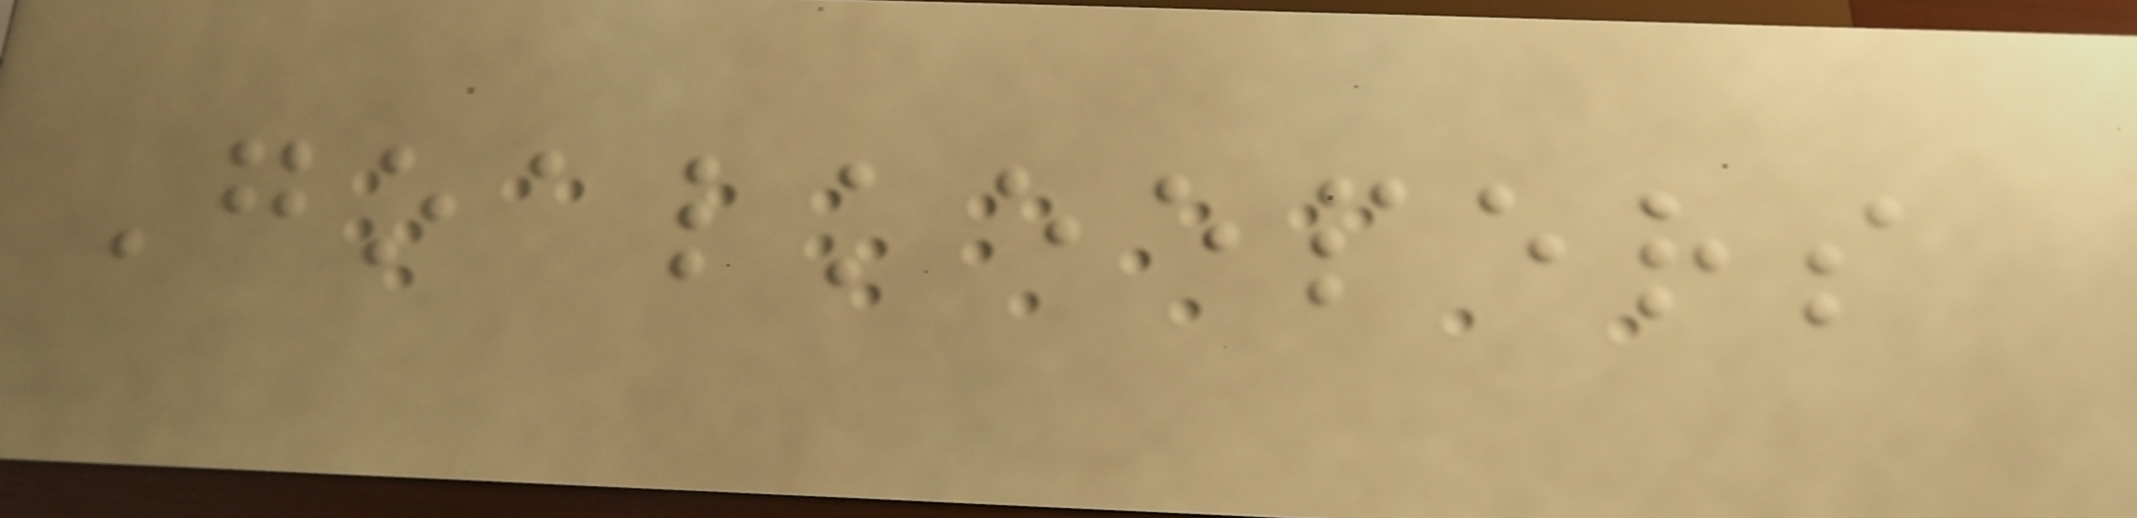Goalkeepers
